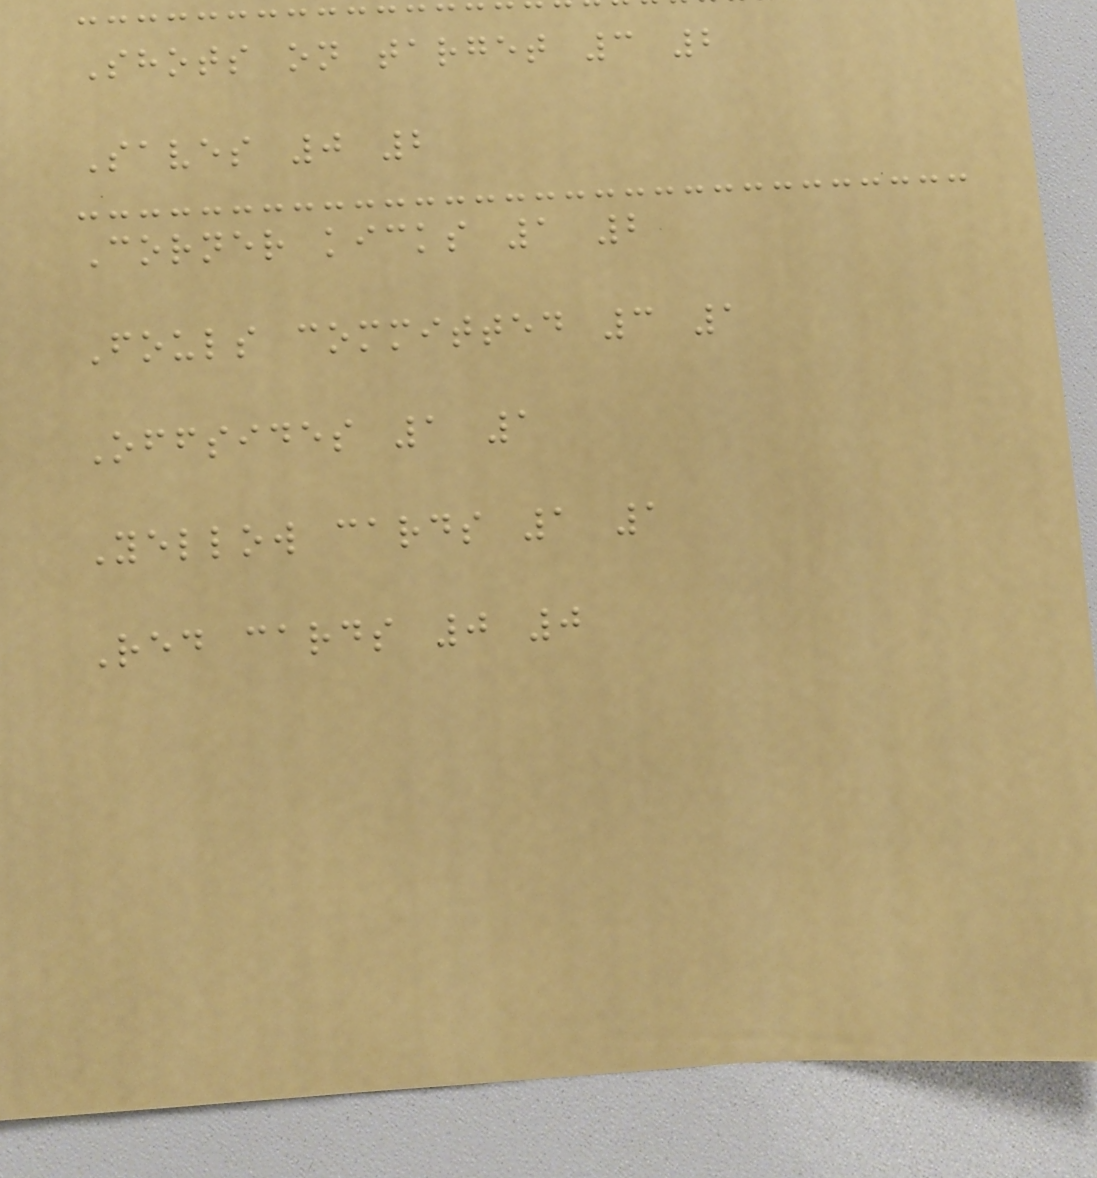Shots on target 3 2
Saves 0 2
Corner kicks 1 2
Fouls committed 3 1
Offsides 1 1
Yellow cards 1 1
Red cards 0 0
